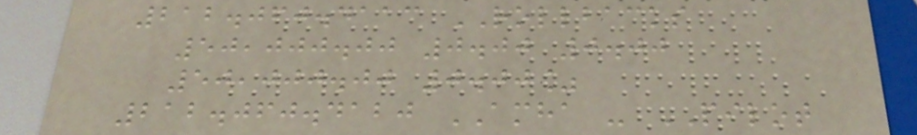212.060.4113 ROLLBACKS
50,000.00 0.00 0.00
50,000.00 0.00%
212.060.4120 AMHA - PILOT
